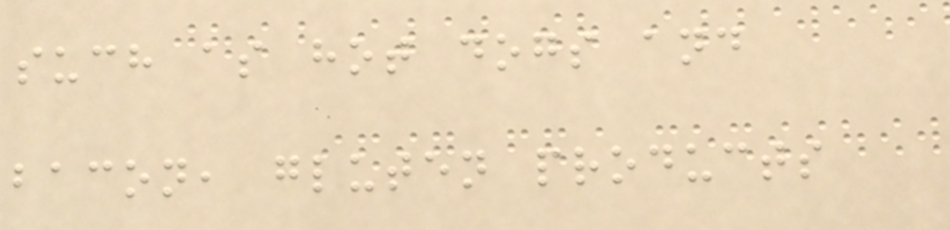such as hot dogs and
bacon, gluten products
